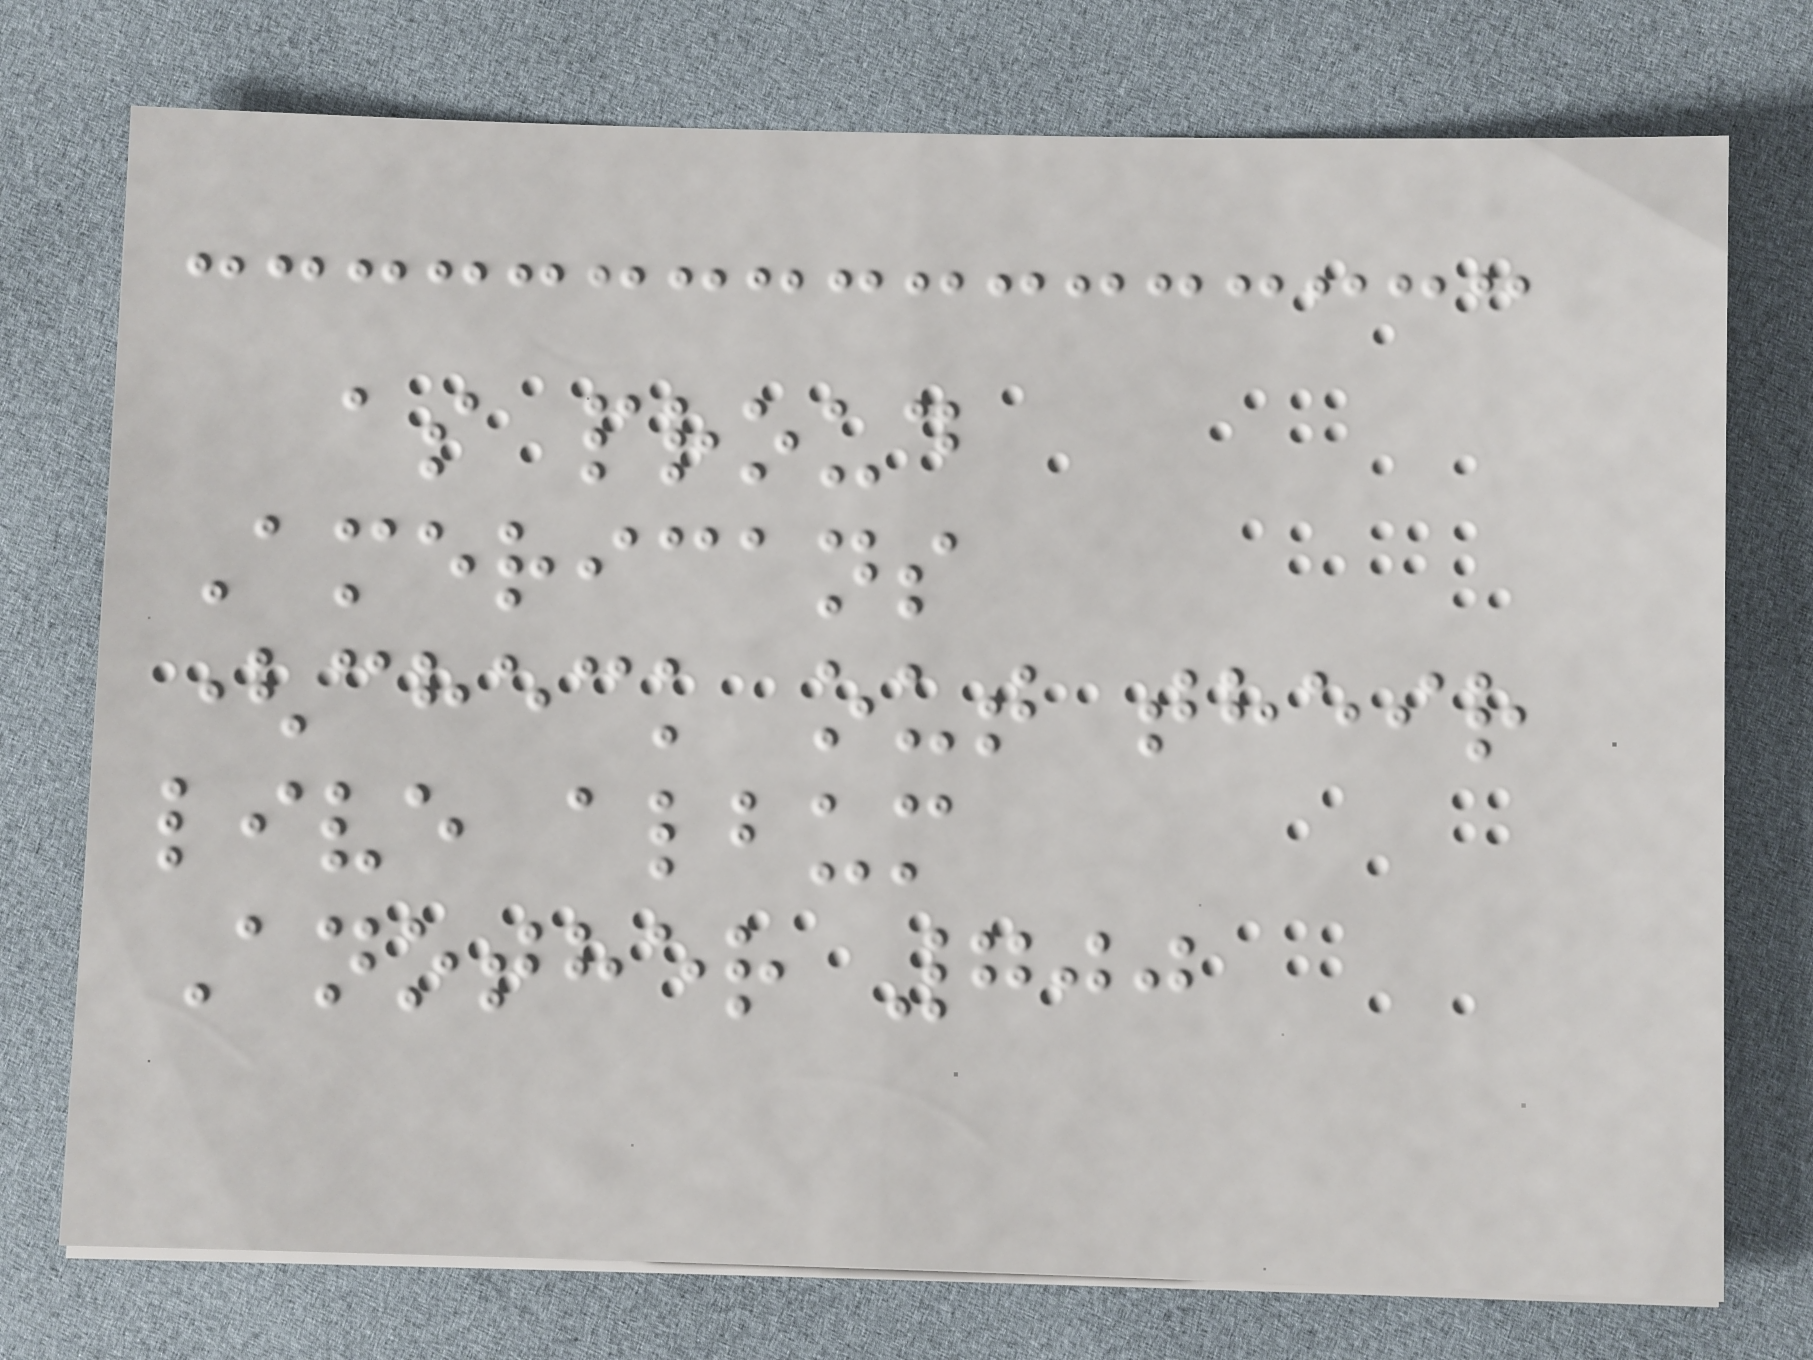as proud
Americans
(check out their
live album
Another 700
